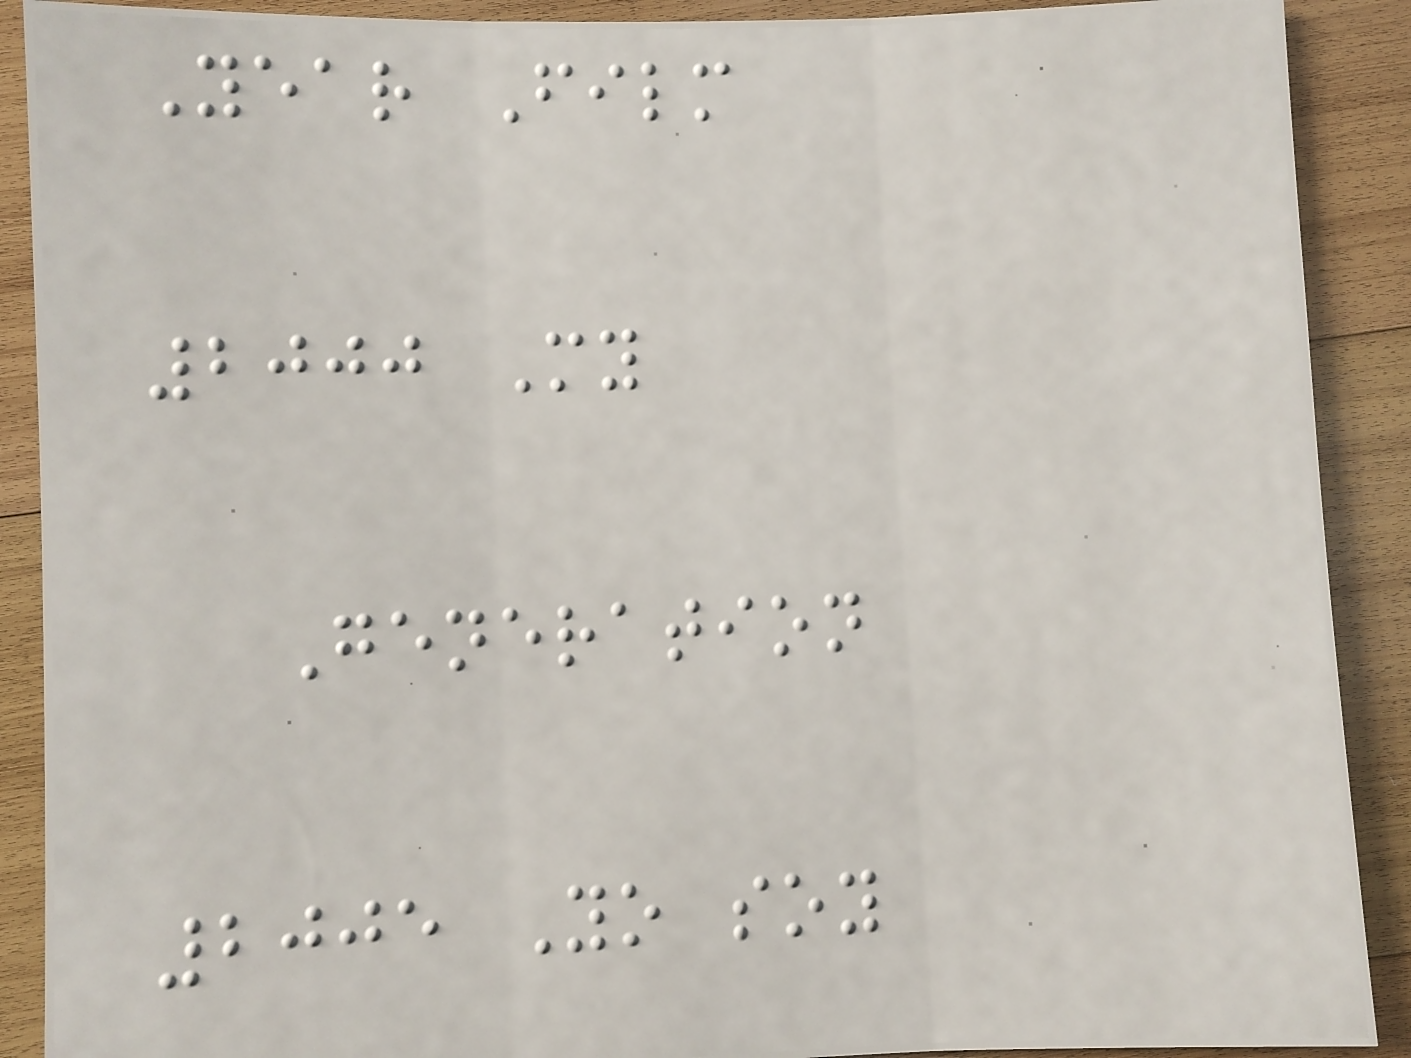Year Film
2000 My
Generation
2005 Yo soy
